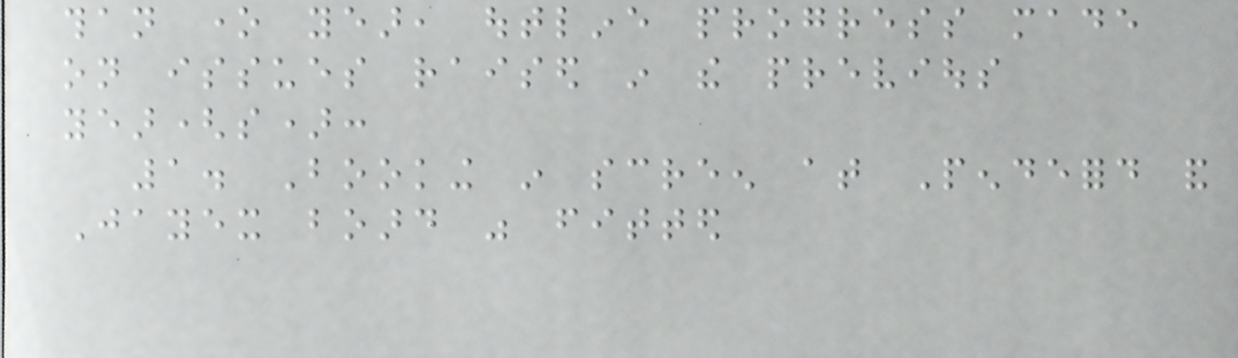than one year, outline progress made
on issues raised in the previous
year(s):
1. Booking in screen at Pendeford and
Jayex board was fitted
